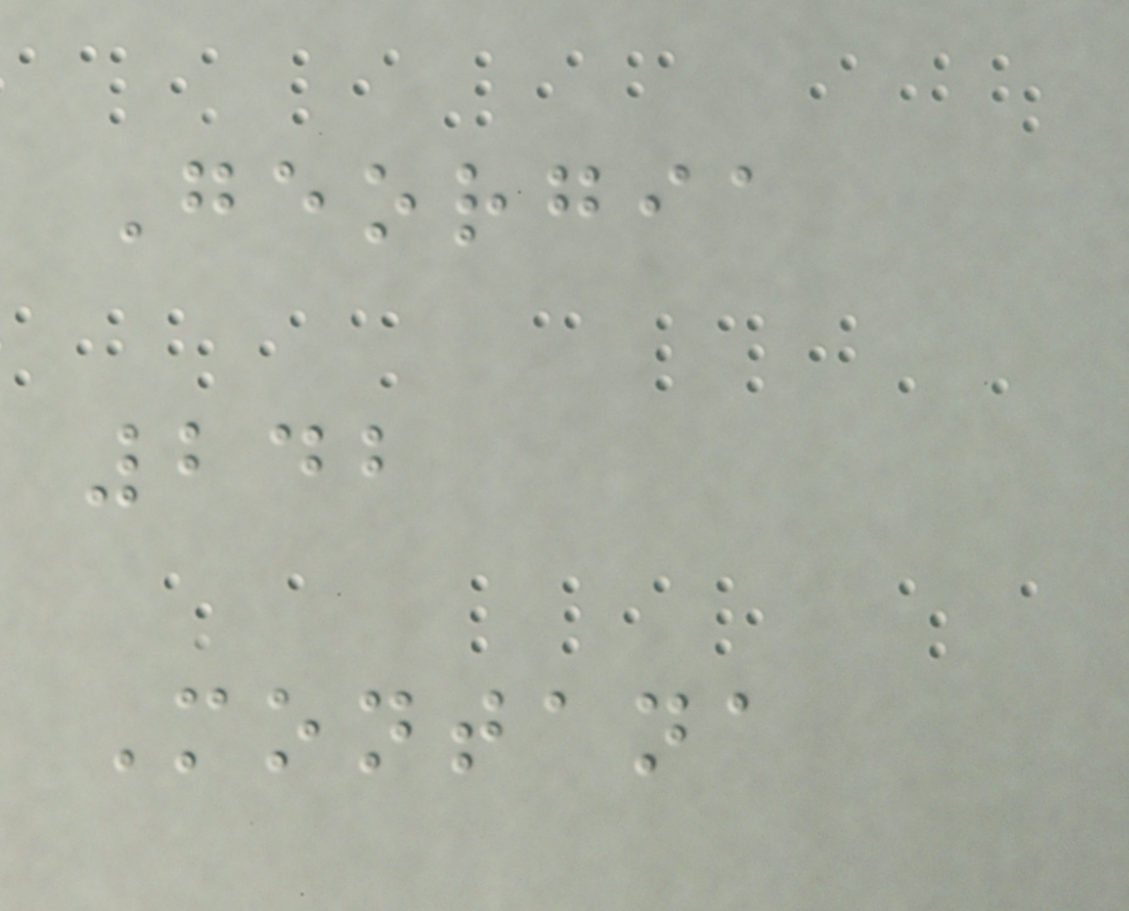Georgia
242
Montana
